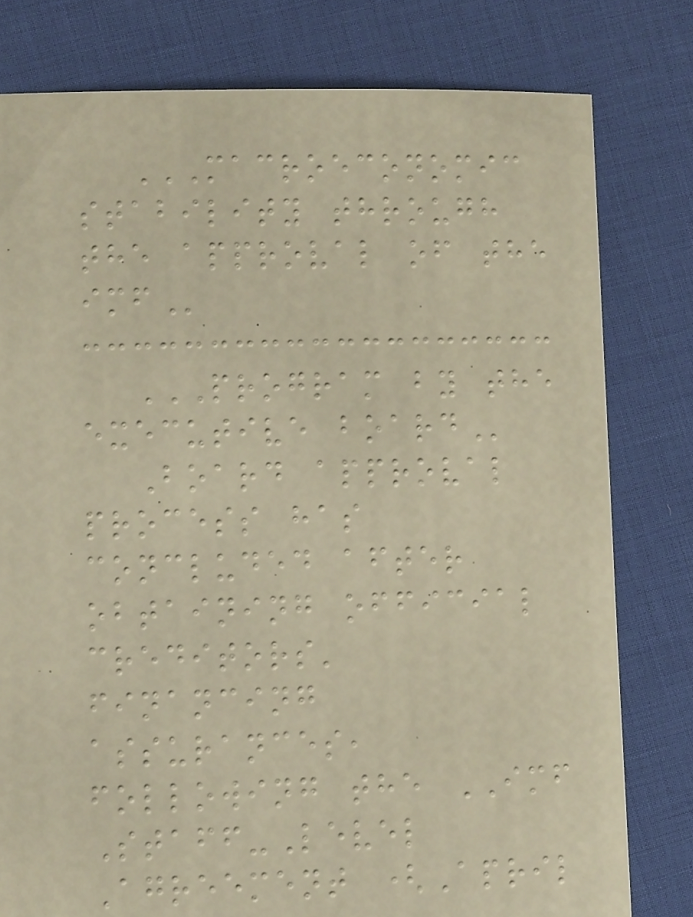MACROECONOMIC
STABILITY THROUGH
THE APPROVAL OF THE
IMF
PROGRAM BY THE
EXECUTIVE BOARD
Board approval
process has
concluded after
obtaining official
creditors'
financing
assurances,
following the IMF
Staff-Level
Agreement (April
